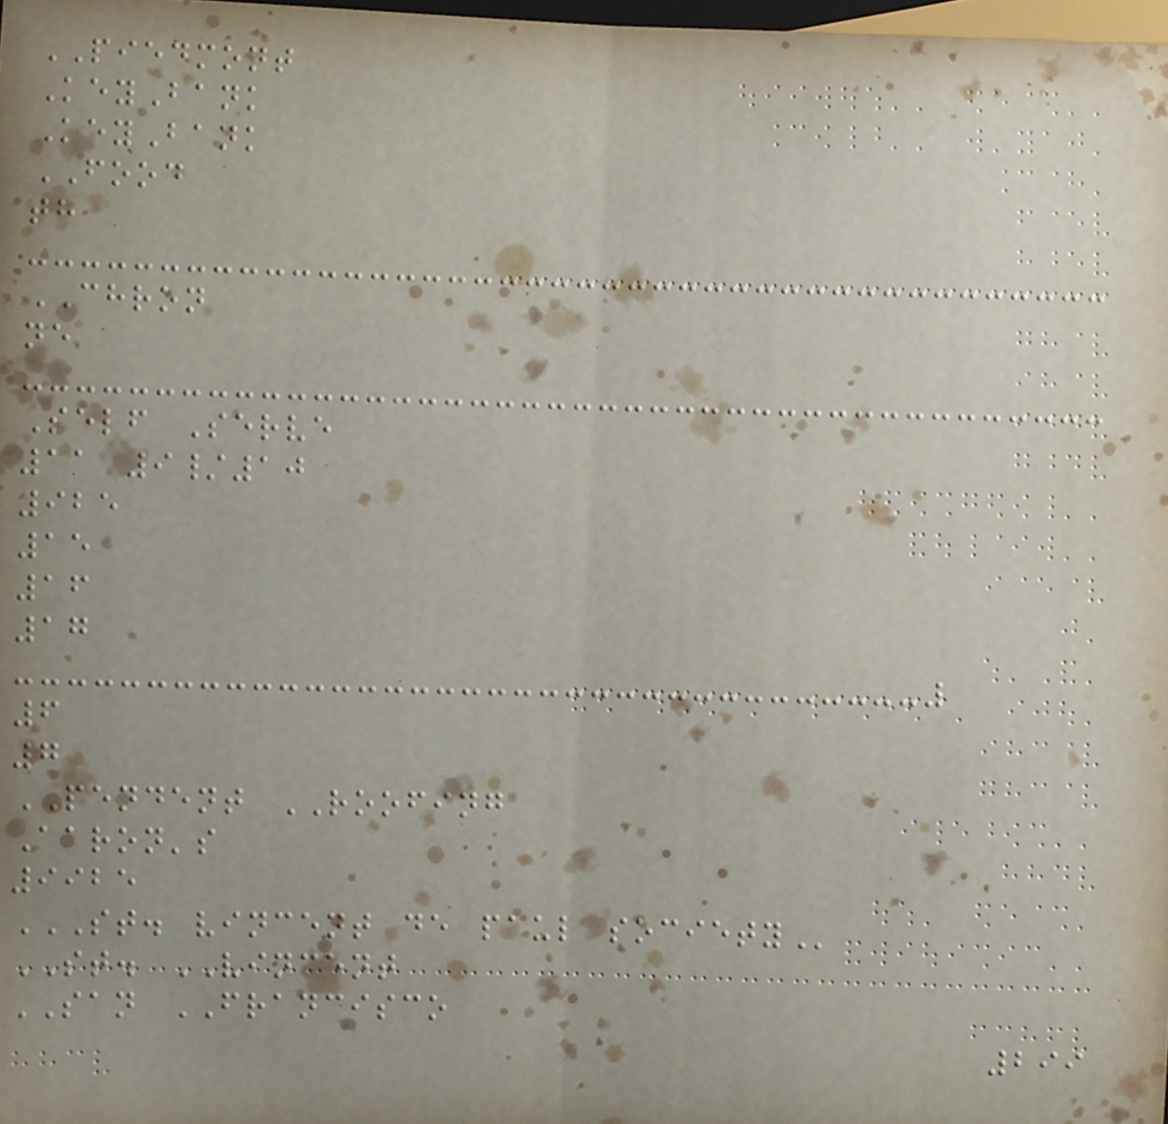PIEDMONT
KeyBank
KeyBank
FOOD
th
CHRON
ne
Self Serve
11 9/10
925
15
16
17
6
7
PENDENT ROOFING
Aaron's
9925
ST. VINCENT DE PAUL SOCIETY
ST. VINCENT
SAN FRANCISCO
299
